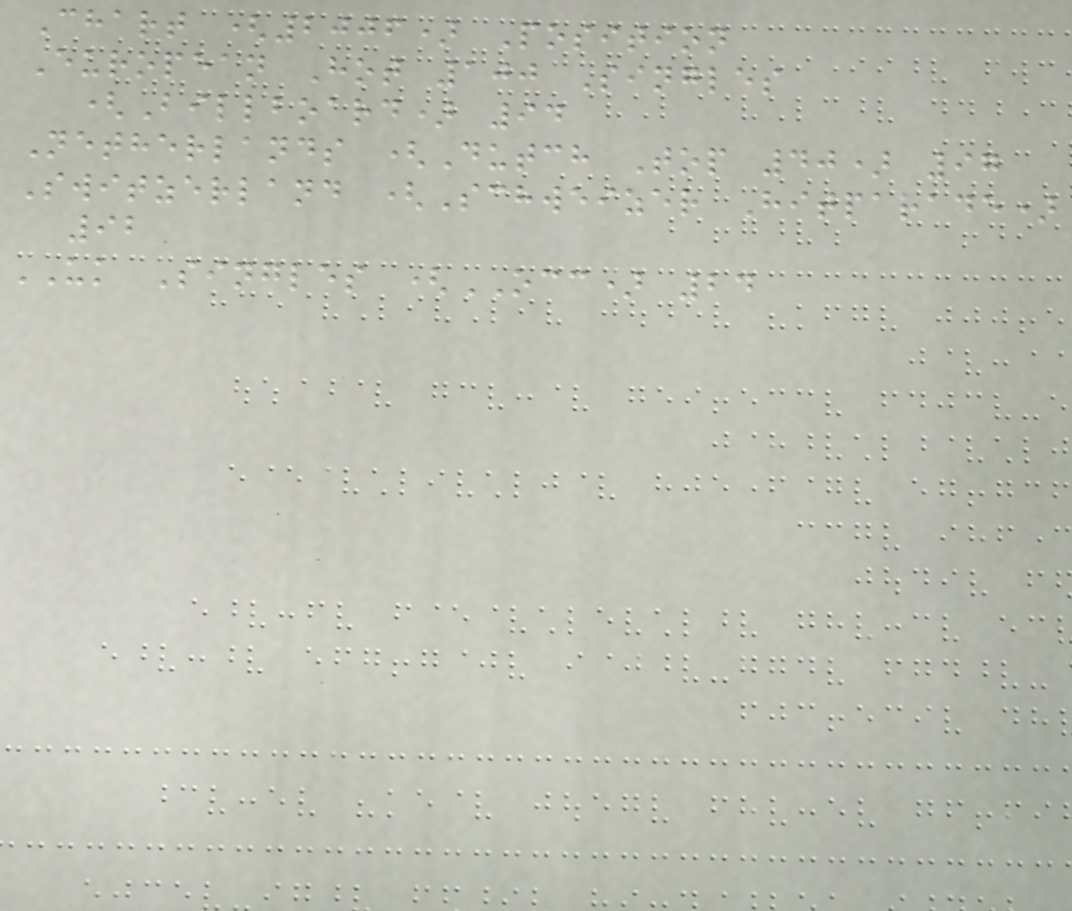Chart (2006) Position
European Hot 100 Singles
(Billboard) 94
Netherlands (Dutch Top 40) 97
Switzerland (Schweizer Hitparade)
92
UK Singles (OCC) 24
